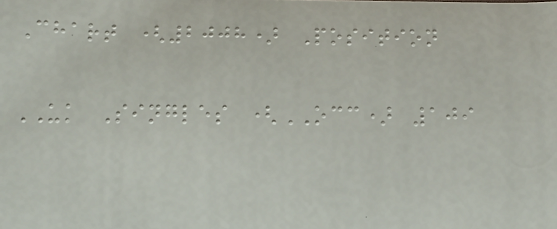Chart (2008) Position
UK Singles (OCC) 109
